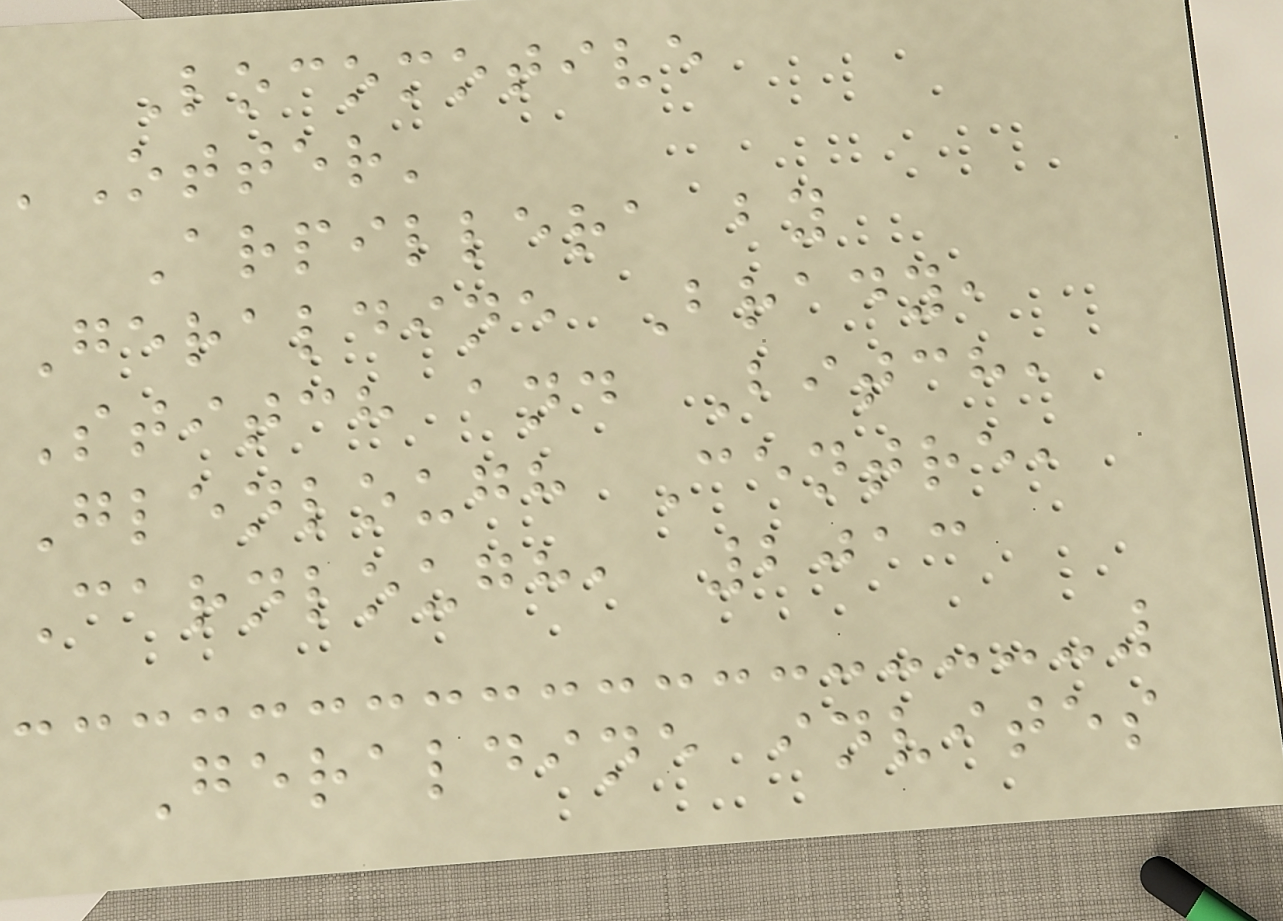Locomotive
'Otter'
Arpillera by
Geraldine Brady,
Stitch and Bitch,
Glenlough Centre,
Carnlough, 2013
Geraldine invites
